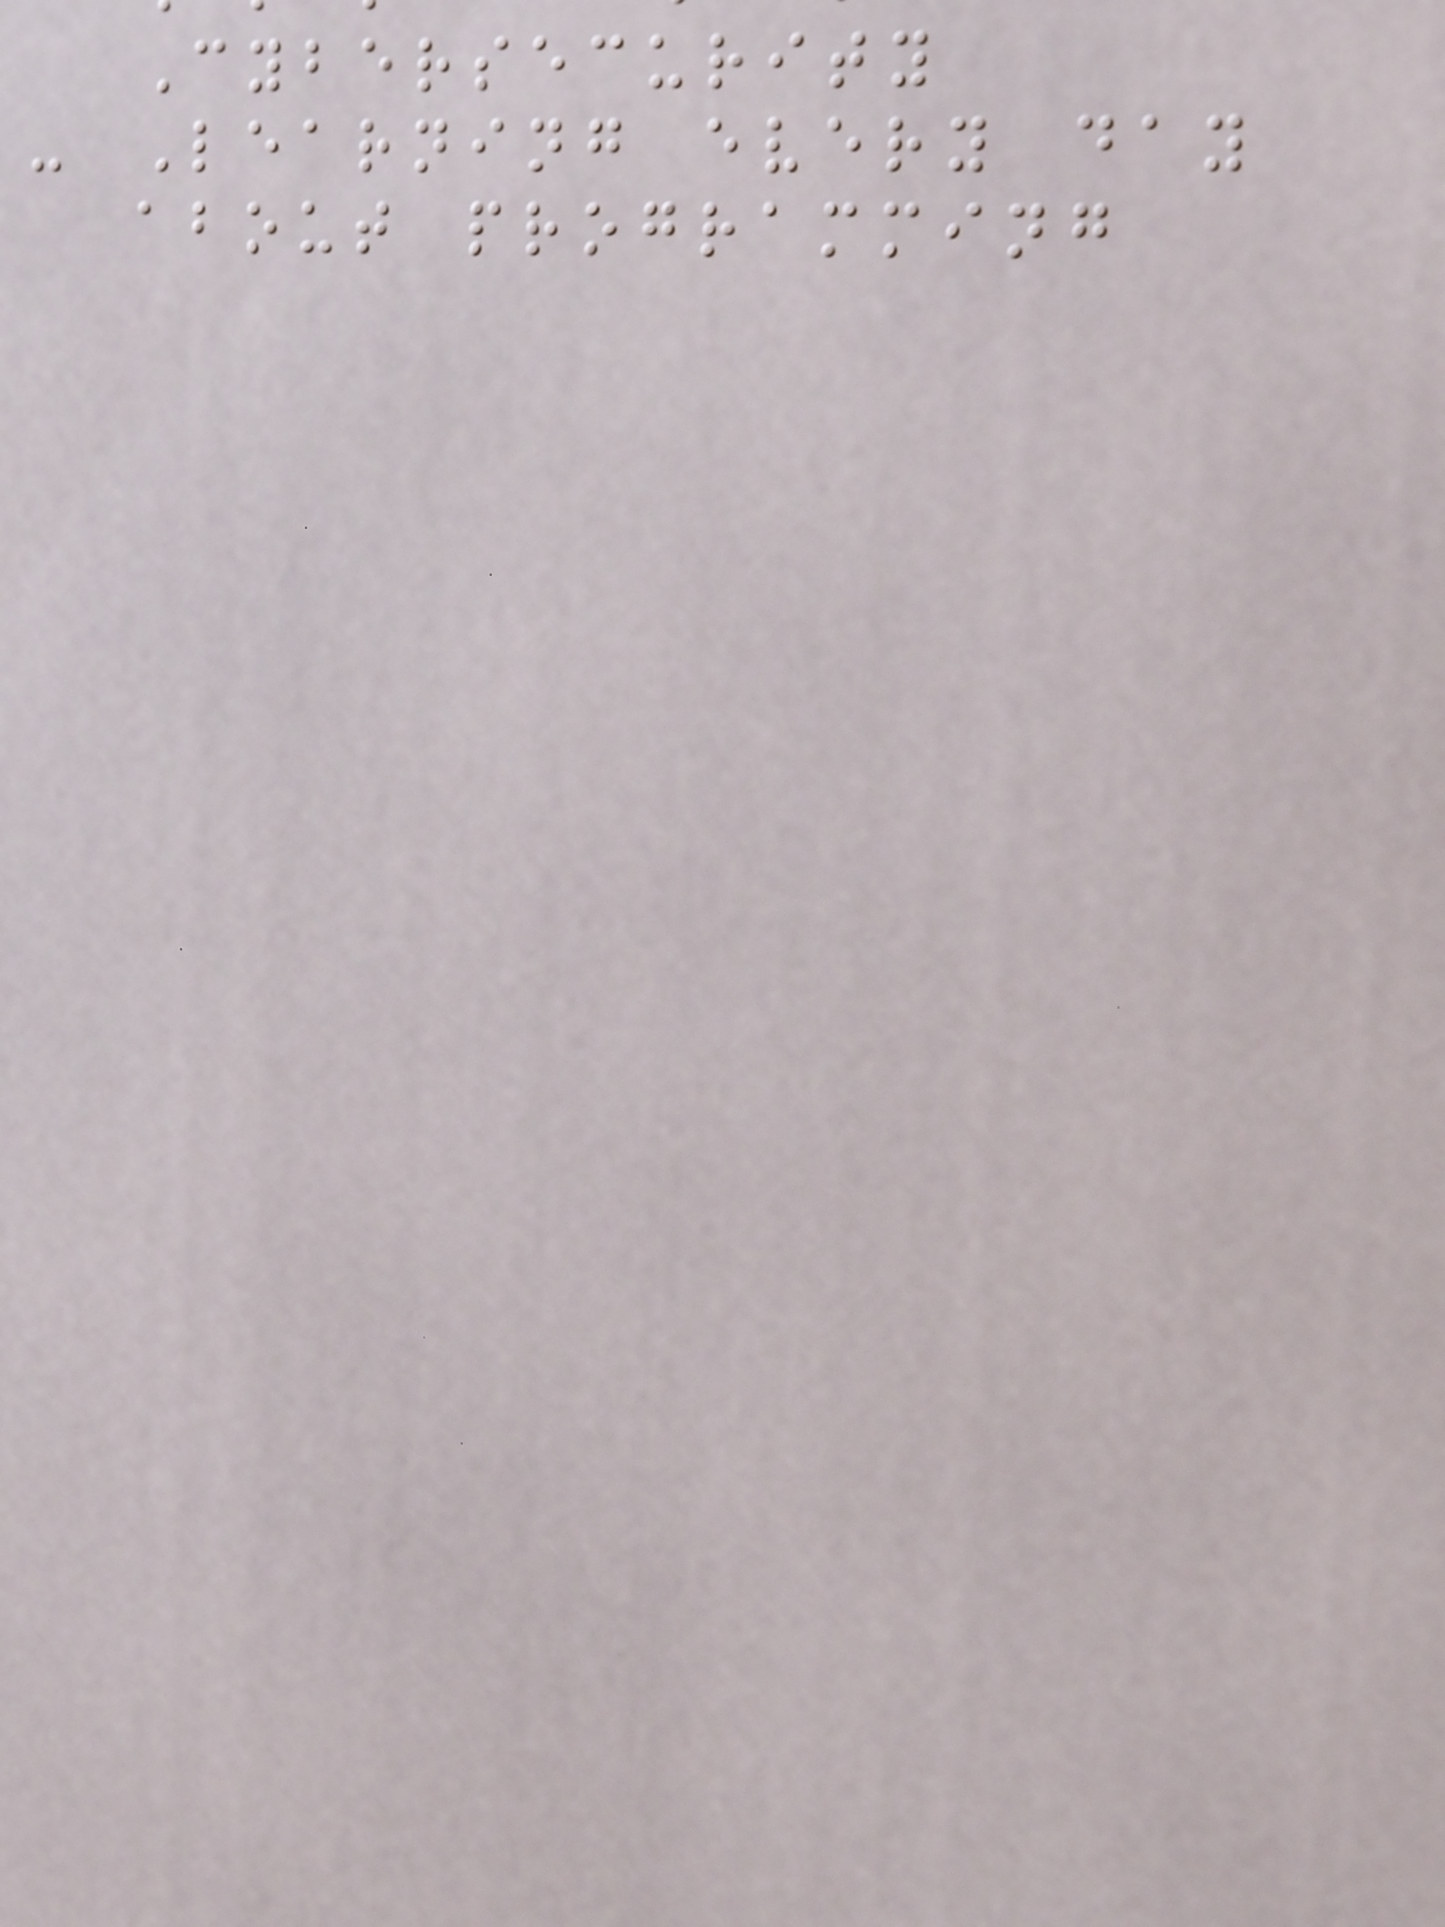Cybersecurity
- Learning every day
about programming
